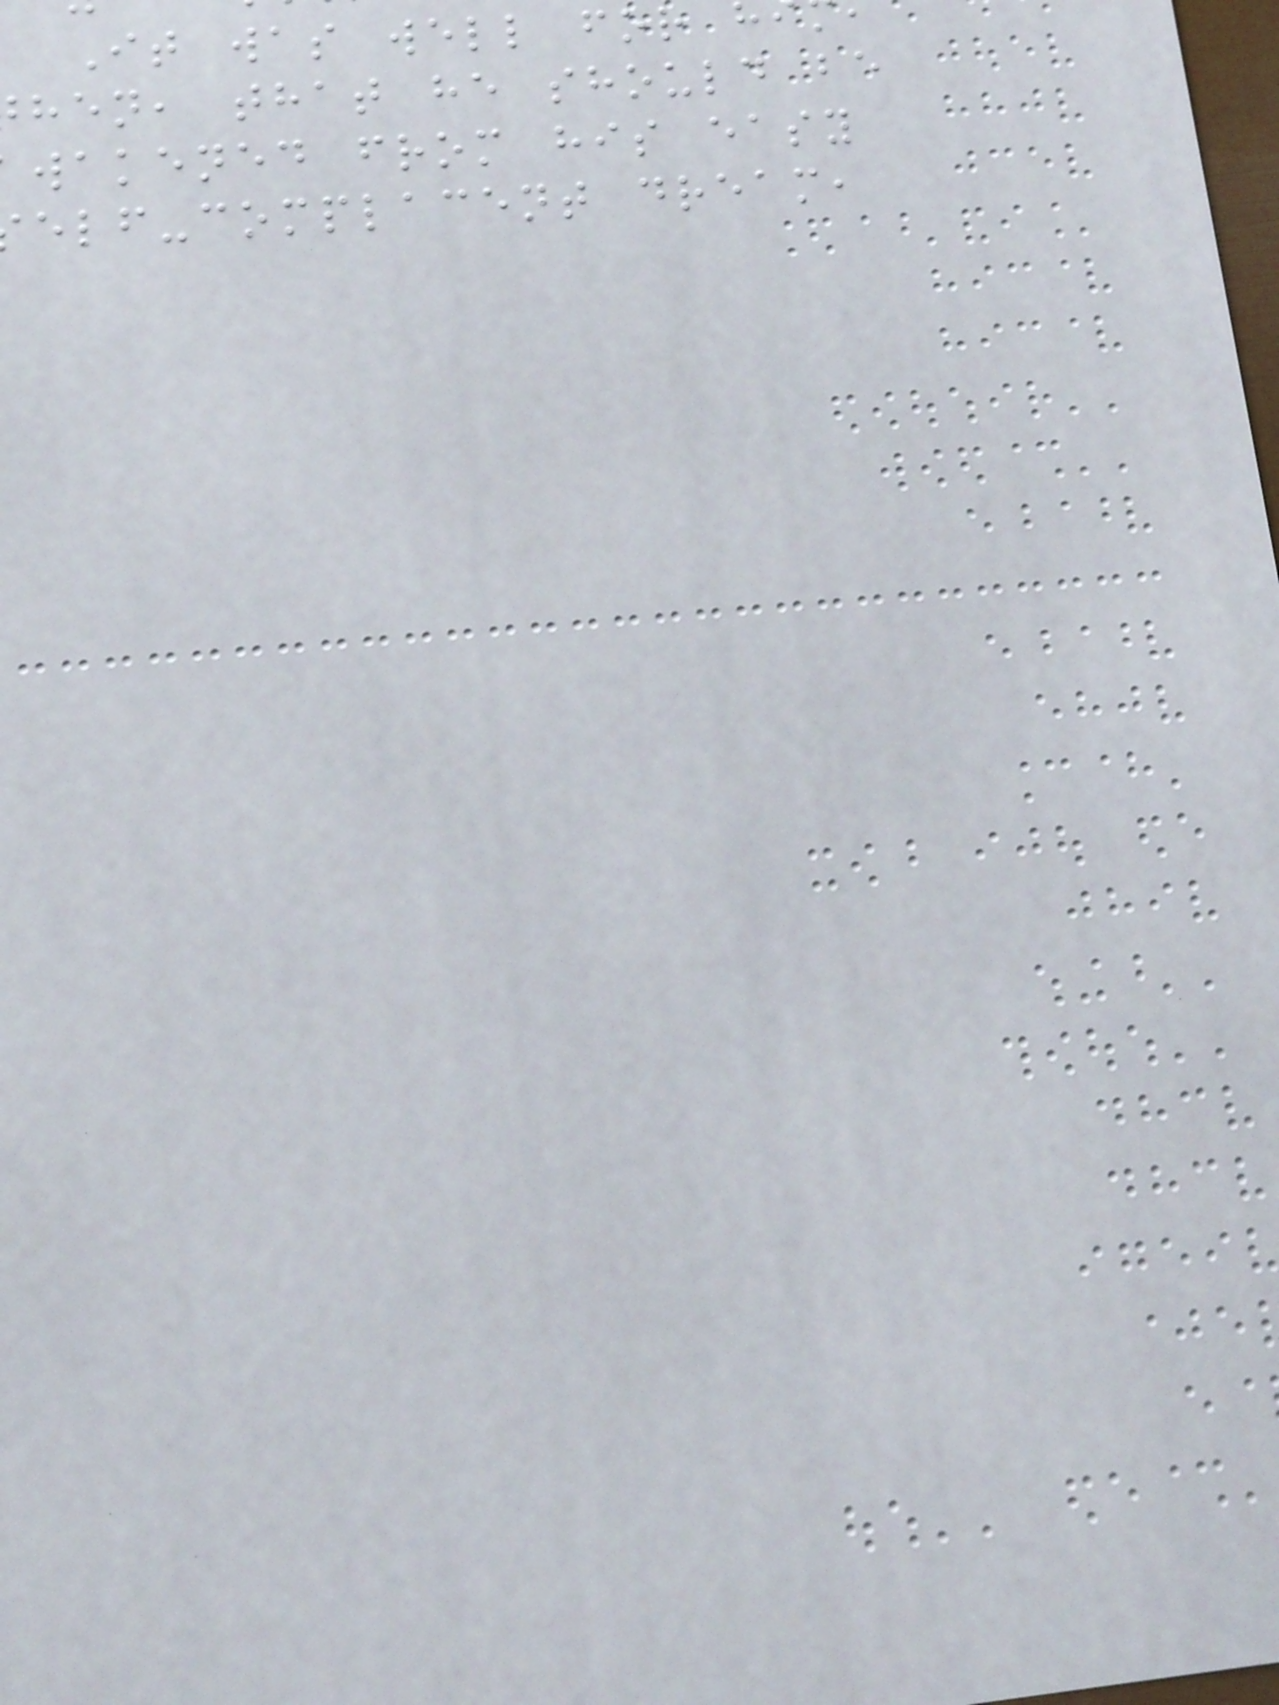It was well for
hen, that he should be
wakened from his easy
elf-complacent dream,
